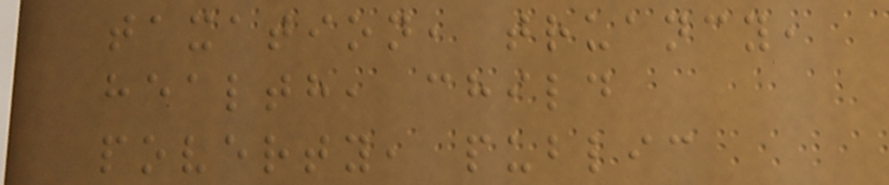taxation, truancy,
health, child
poverty, public
